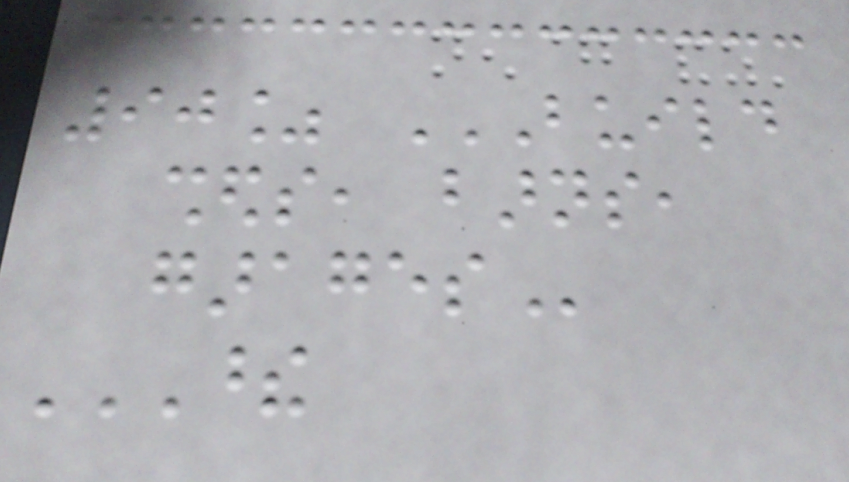90% BUILD
SHEDS, BARNS,
GARAGES
THESE
